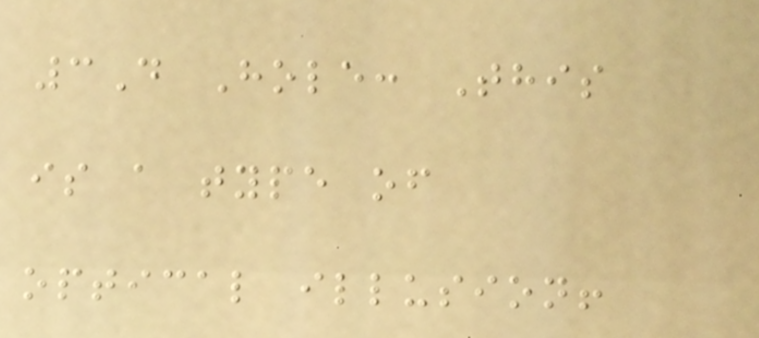3D Hole: This
is a type of
optical illusion!
